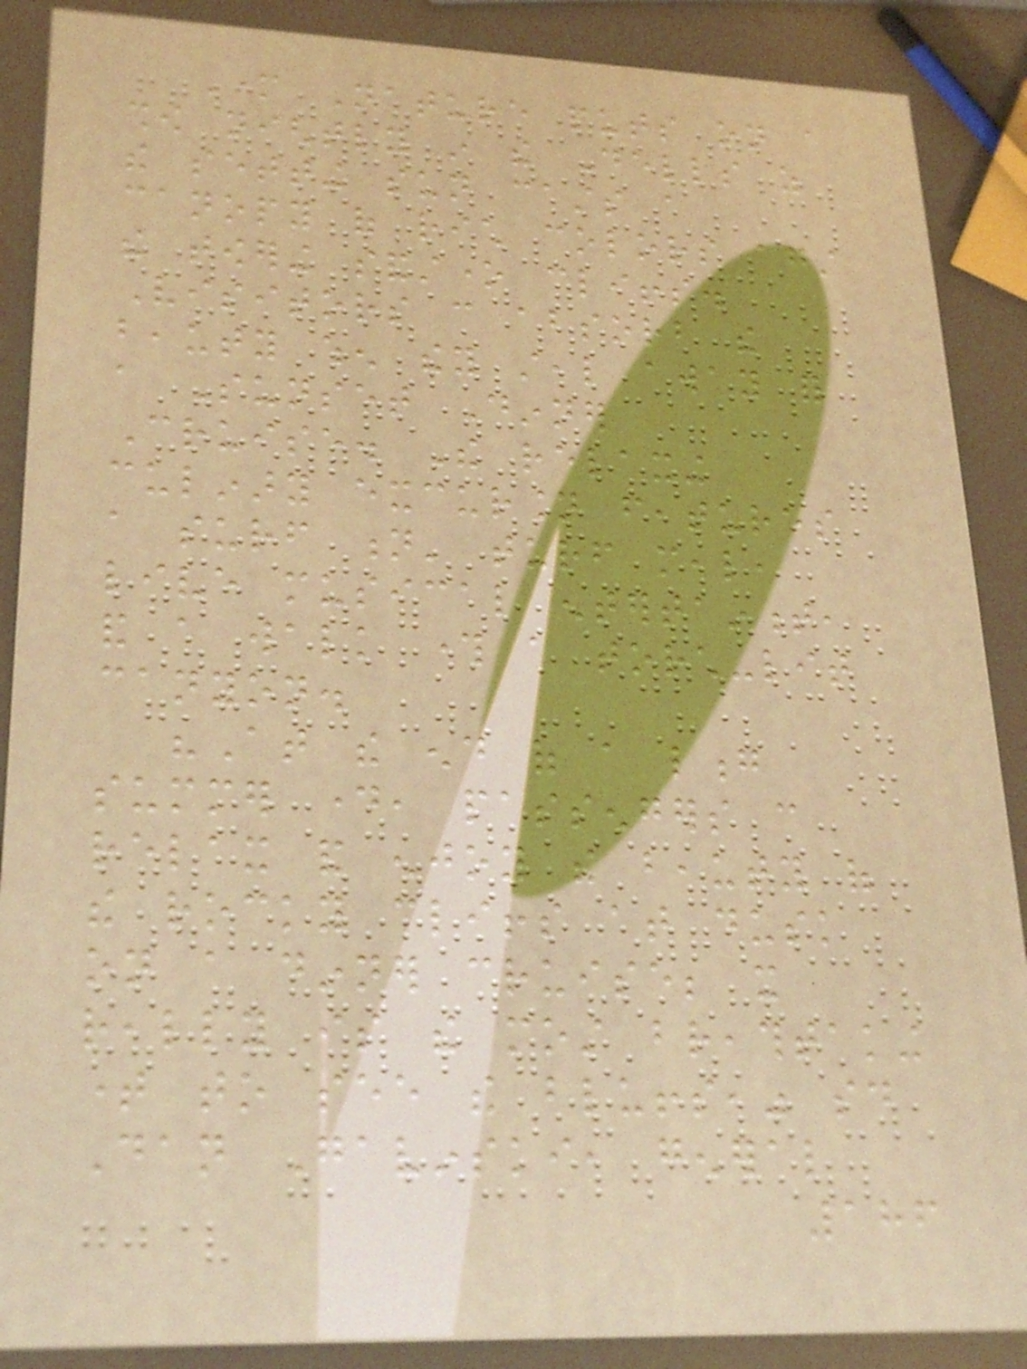Mother Nature puts on a
show nightly in the Dells as
the setting sun casts a
canopy of rich colors against
the towering sandstone cliffs.
Visitors can absorb the
beauty when they steal away for
a Sunset Dinner
Cruise. The relaxing
culinary excursion features
a surf n' turf meal,
live musical entertainment,
and a walk through a torch-lit
canyon.
"At the end of a long
summer day, passengers can
relax and enjoy the beauty of
the rocky cliffs at dusk
on a dinner cruise; it
really is the most breathtaking
time to see the bluffs," said
Dan Gavinski, general
186
